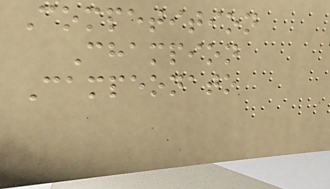Competition
Champion
Campeonato
